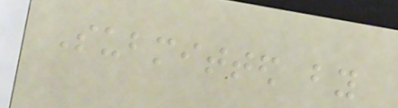Submitted by
